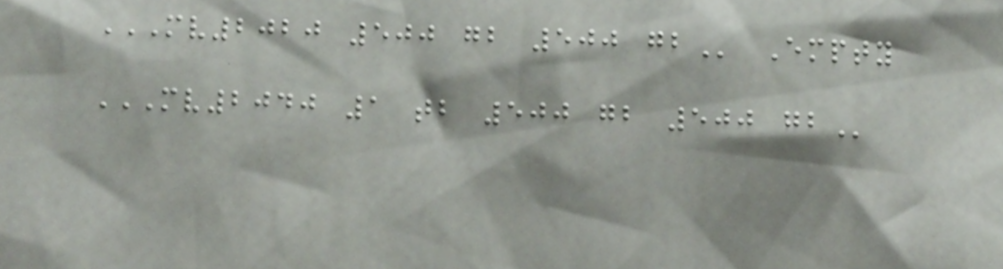MV2020 500 GB 500 GB Empty
MV2040 1 TB 500 GB 500 GB
